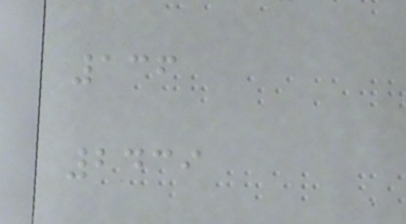136
2439
